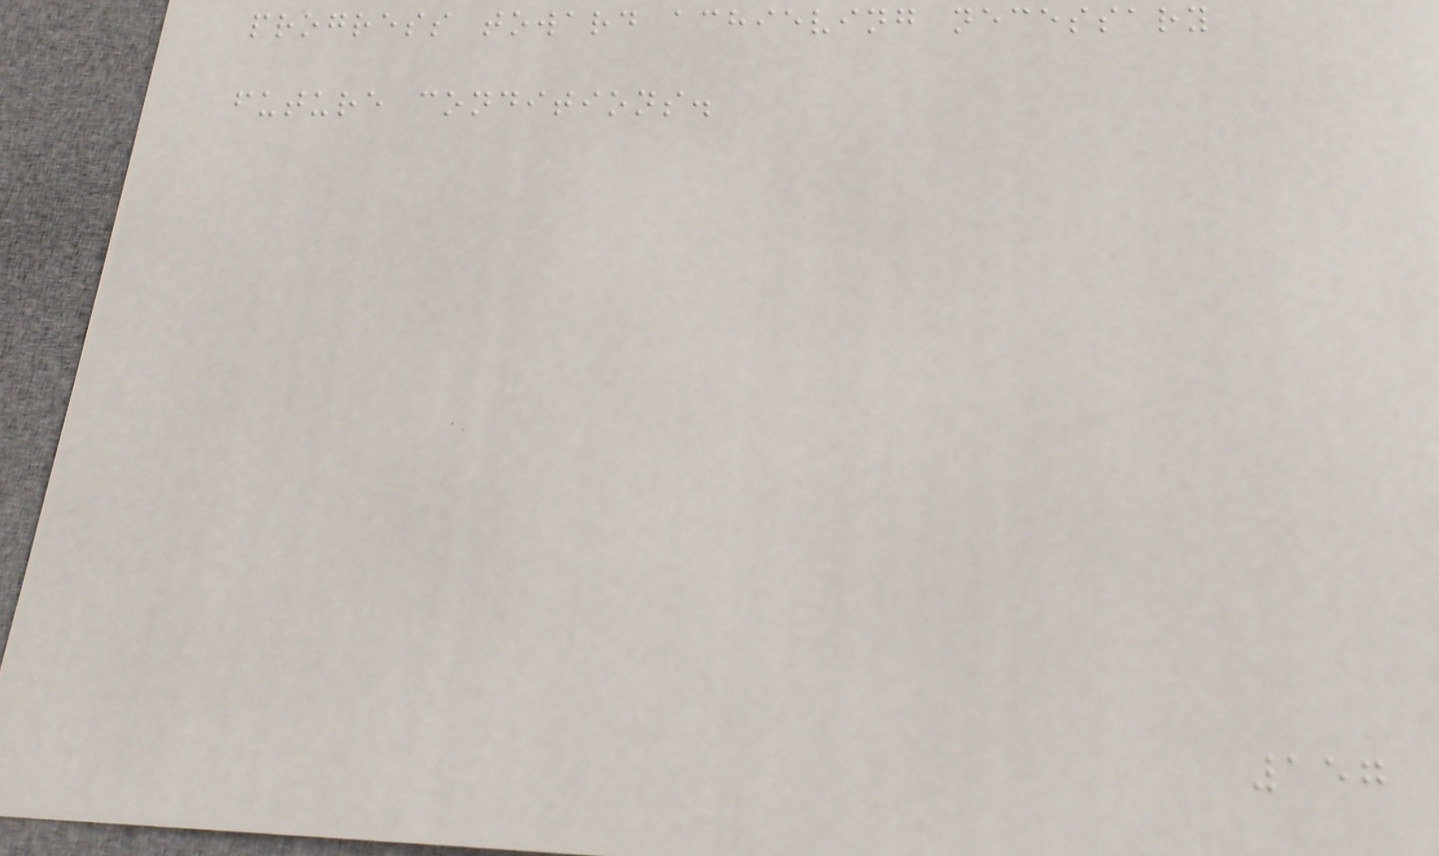progress toward achieving necessary
future conditions.
157
